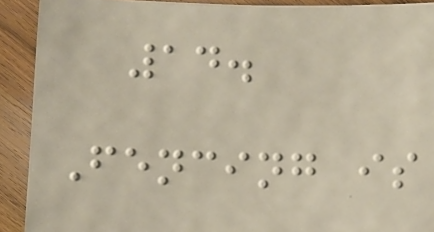14.
Fencing is
